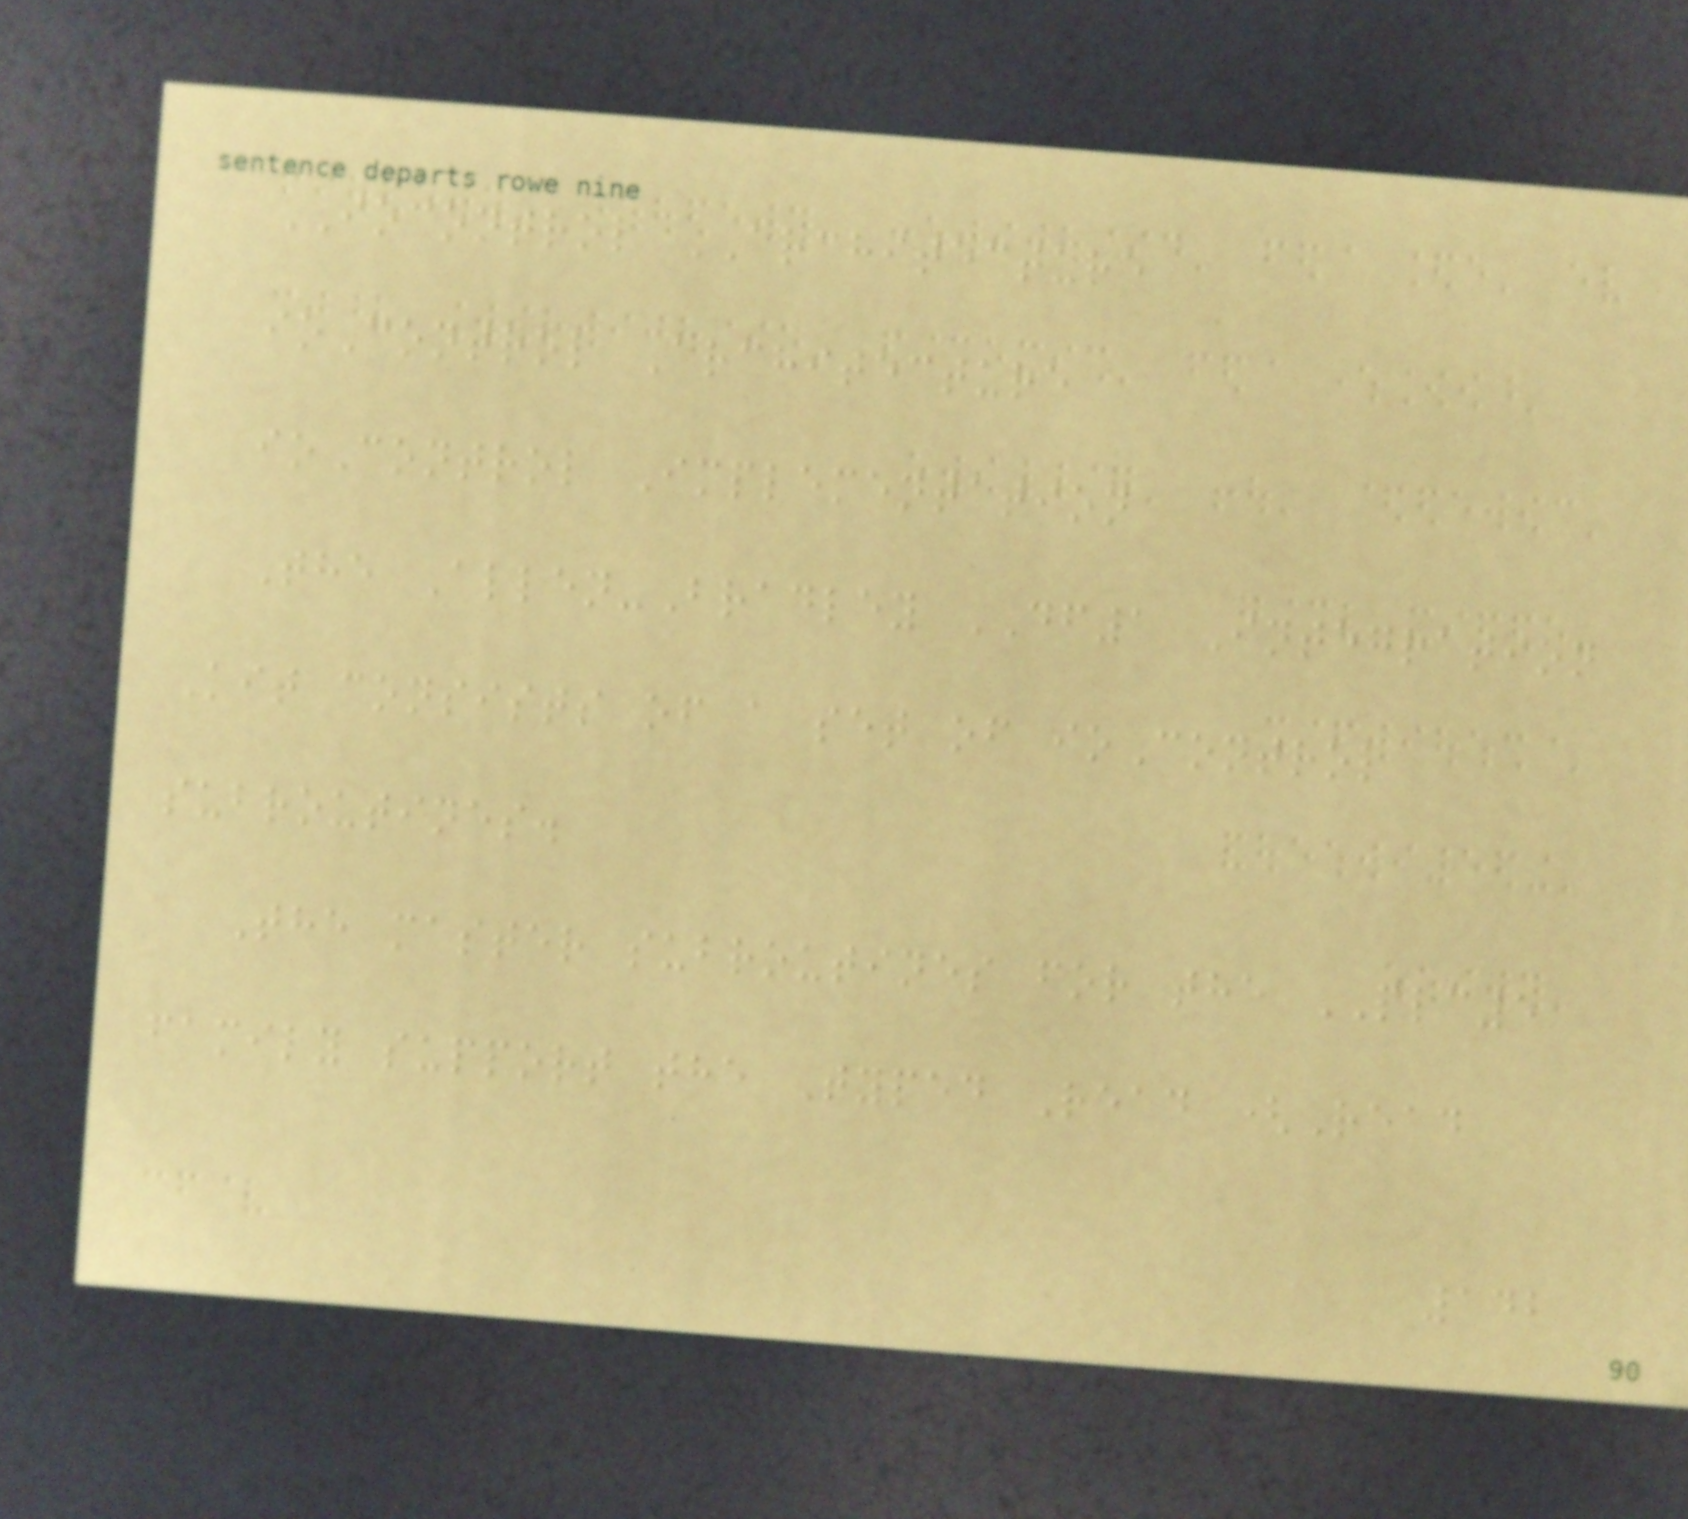IOCONTROL ARCHITECTURE
ioControl Architecture
ioControl Implementation
The Allen-Bradley DF1 Integration
Kit consists of a set of ioControl
subroutines.
The master subroutines for the PLC5
family support the Typed Read (Read
142
